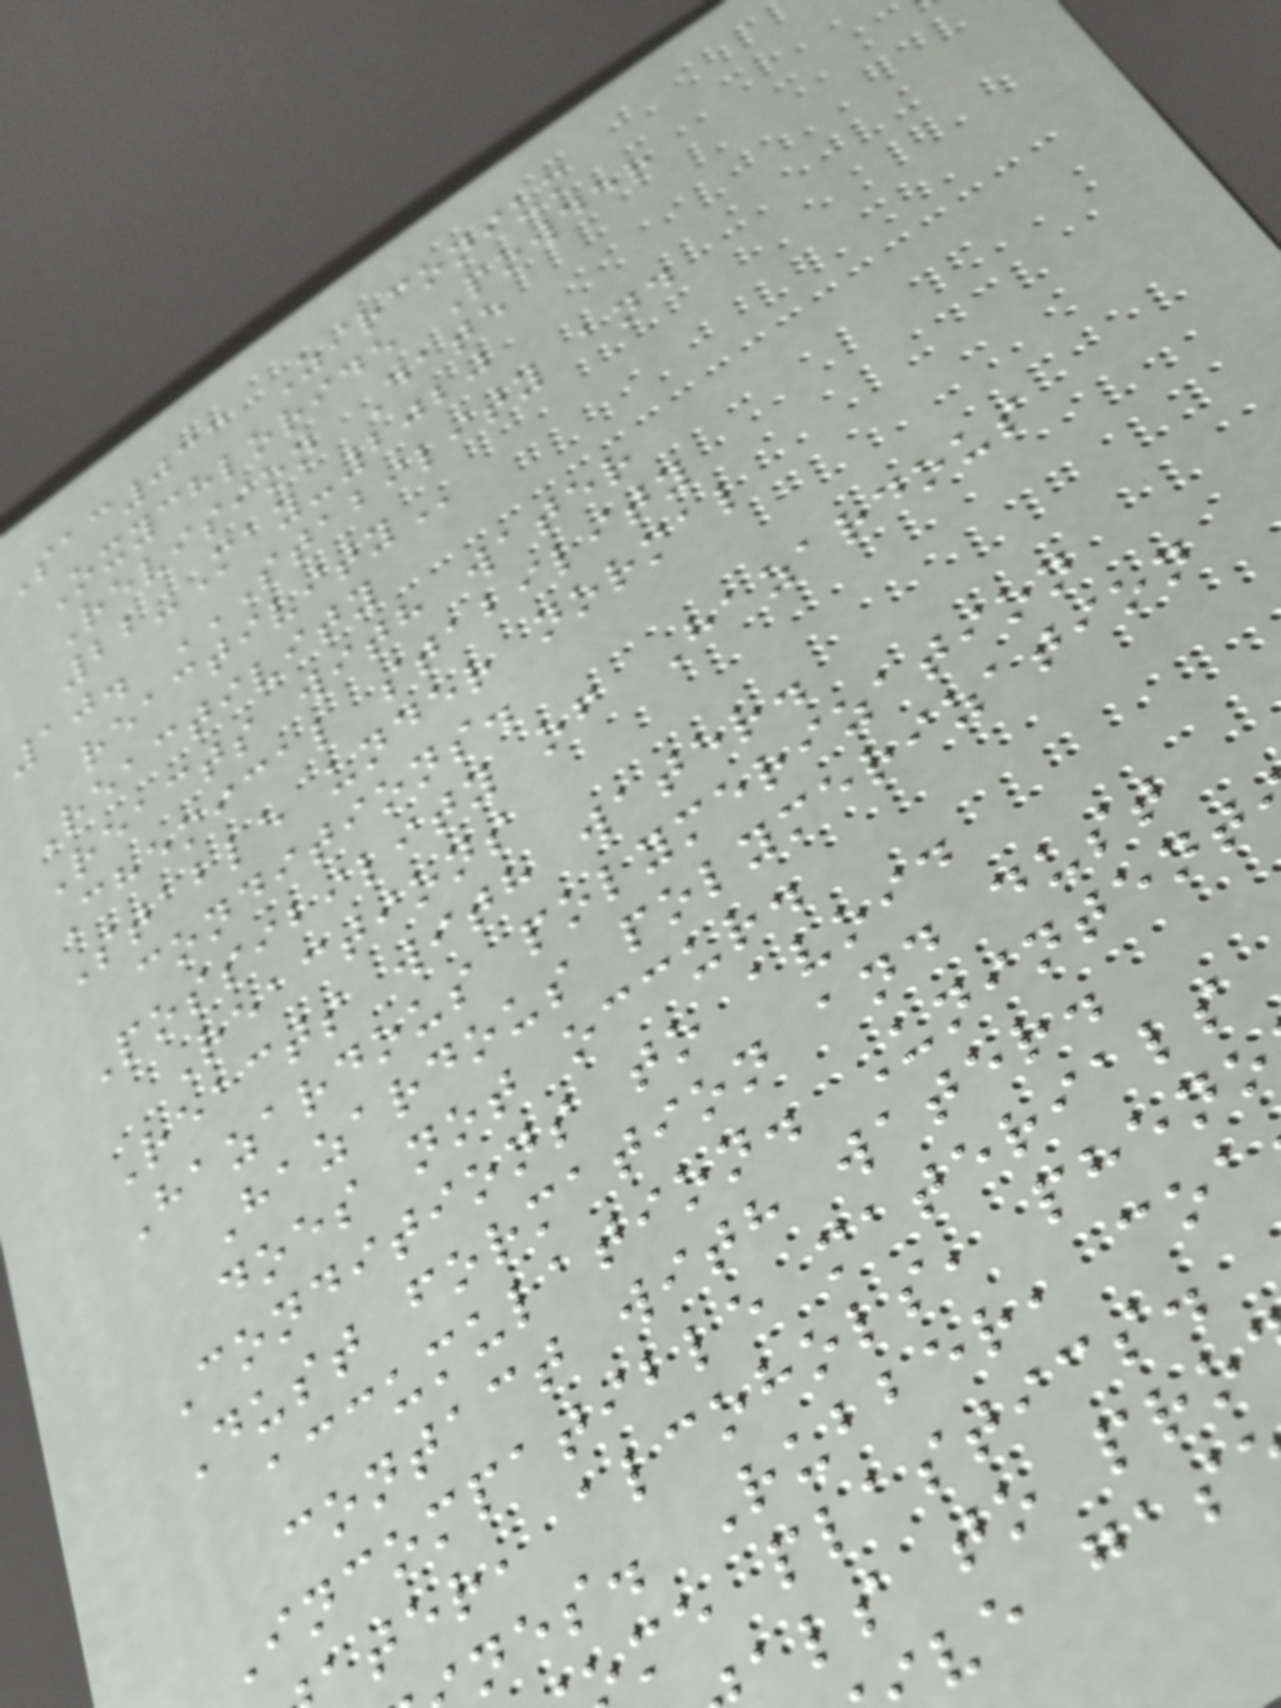sac033 Zirconium
Oxychloride Powder
Revision Date
22-May-2020
10. STABILITY AND
Reactivity
Reacts with water
Chemical stability
Stable under normal
conditions.
Possibility of Hazardous
Reactions
Reacts with water.
Hazardous polymerization
Hazardous polymerization
does not occur.
Conditions to avoid
Dust formation and dust
accumulation. Unintent
contact with water.
Incompatible materials
ter, alcohols, pheno
nes. Rubber, coa
me plastics.
als to pro
ve gas
